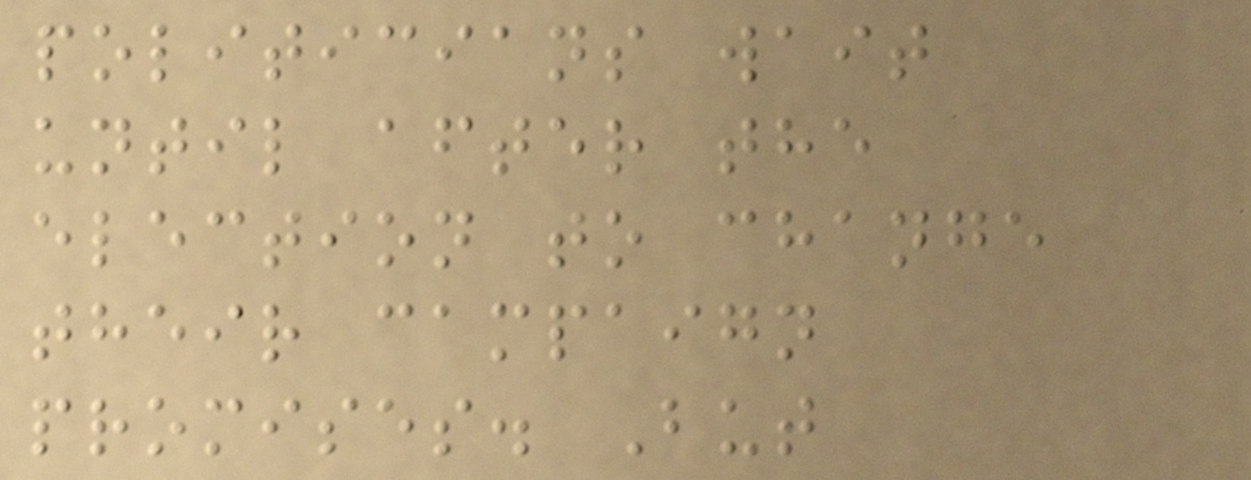politicians wait
until after the
election to change
their campaign
promises. But
